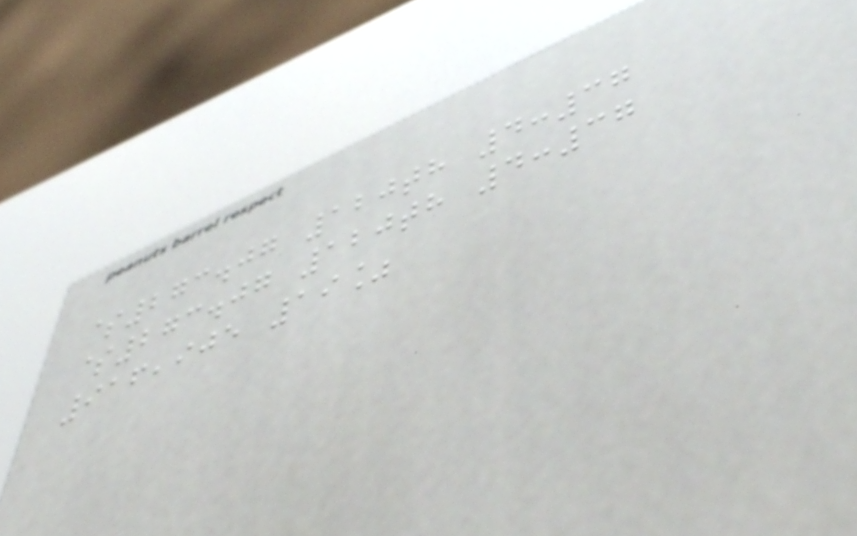$273.07 120th 4:37
$273.07 120th 4:37
916,905 19%
